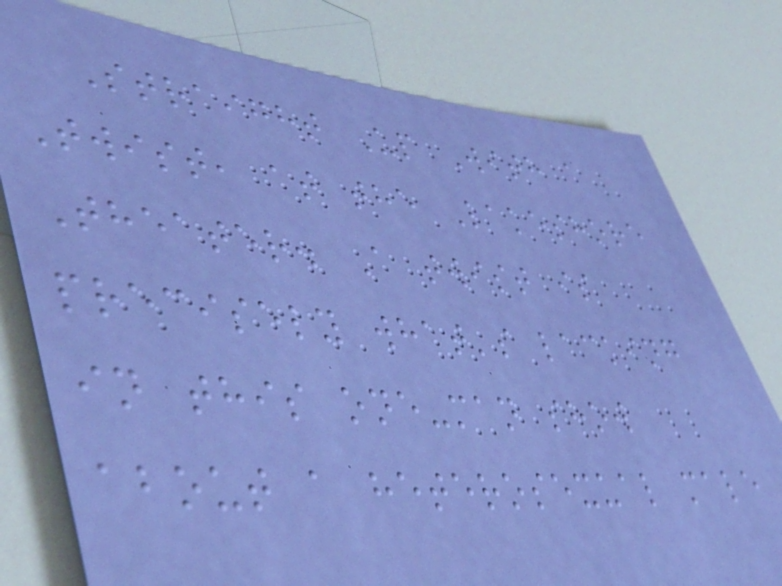Straight Up With a
Twist, at the Lakeshore
Theater. A twist is
precisely what's lacking
in this one-man show
about a heterosexual male
